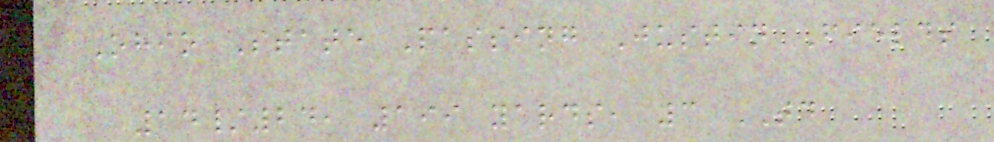Ohio State Passing Justin Fields
14/24, 199 yards, 3 TD
